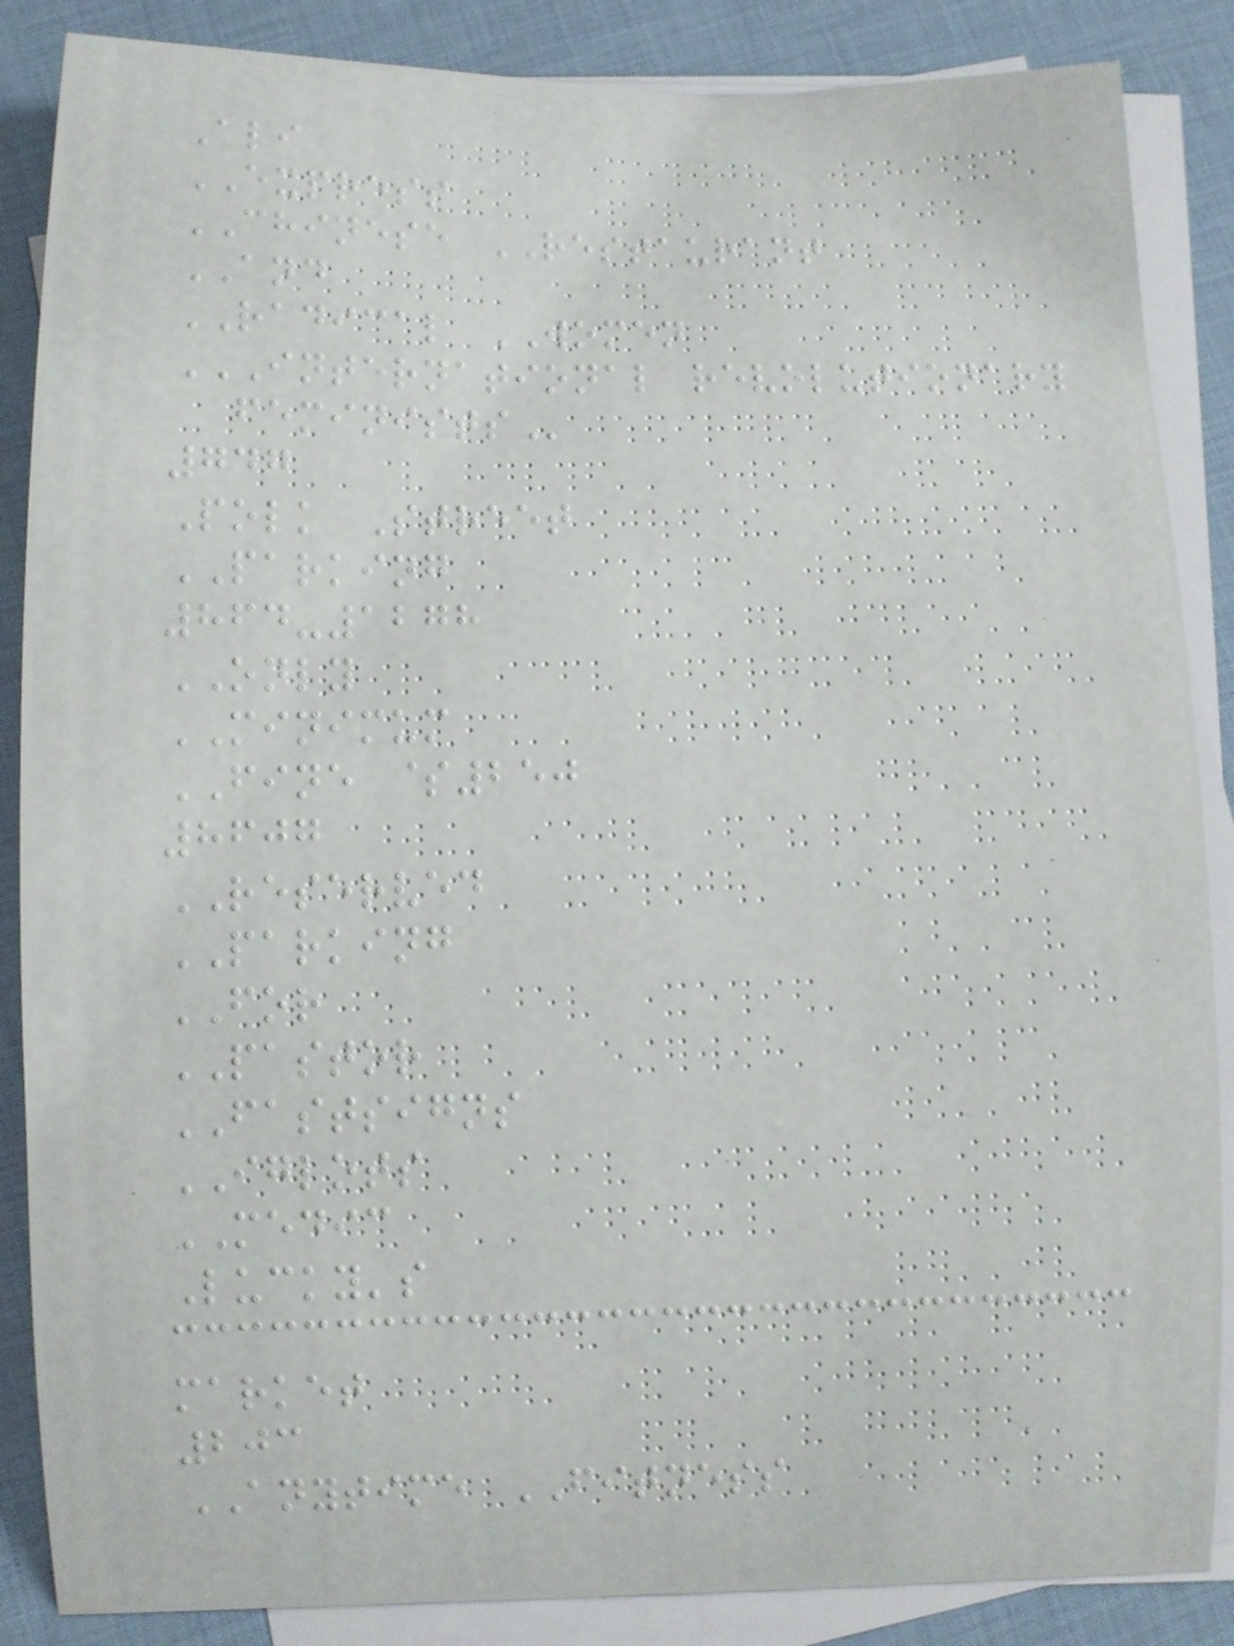Ali
EXPRESS
CHINESE RESTAURANT
AND
RADICAL WOMEN
INTERNATIONAL REVOLUTIONARY
FEMINISTS
747
Polk Street
PARKING
864-1278
ONLY
MINIMUM
FINE $250
8607
RESERVED
PARKING
FOR
PASTOR
FASTSIGNS
IGLOTS
MEDIC
Lucky's
market
203
ANYTIME FITNESS
